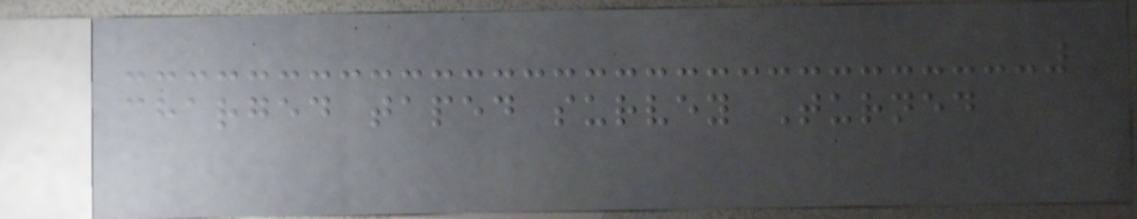charged taped survey Turned
